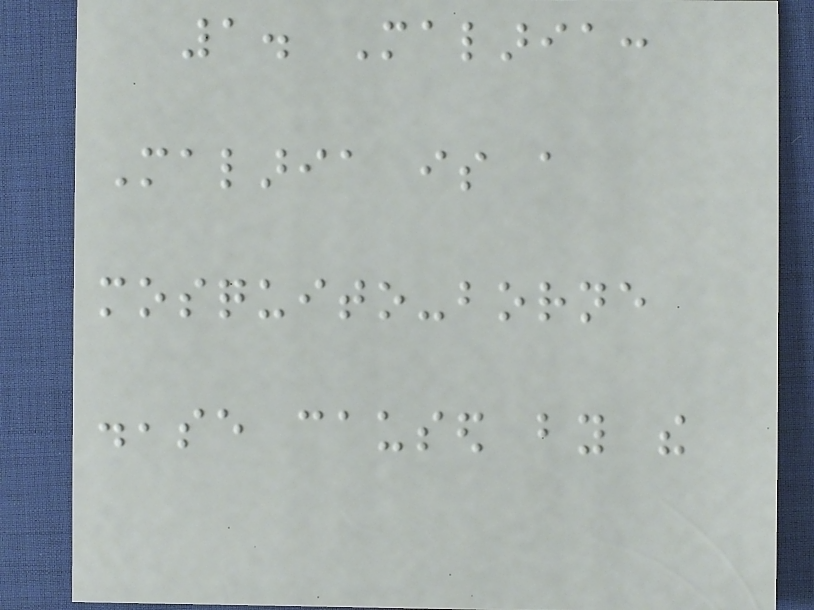1. Malaria:
Malaria is a
mosquito-borne
disease caused by the
